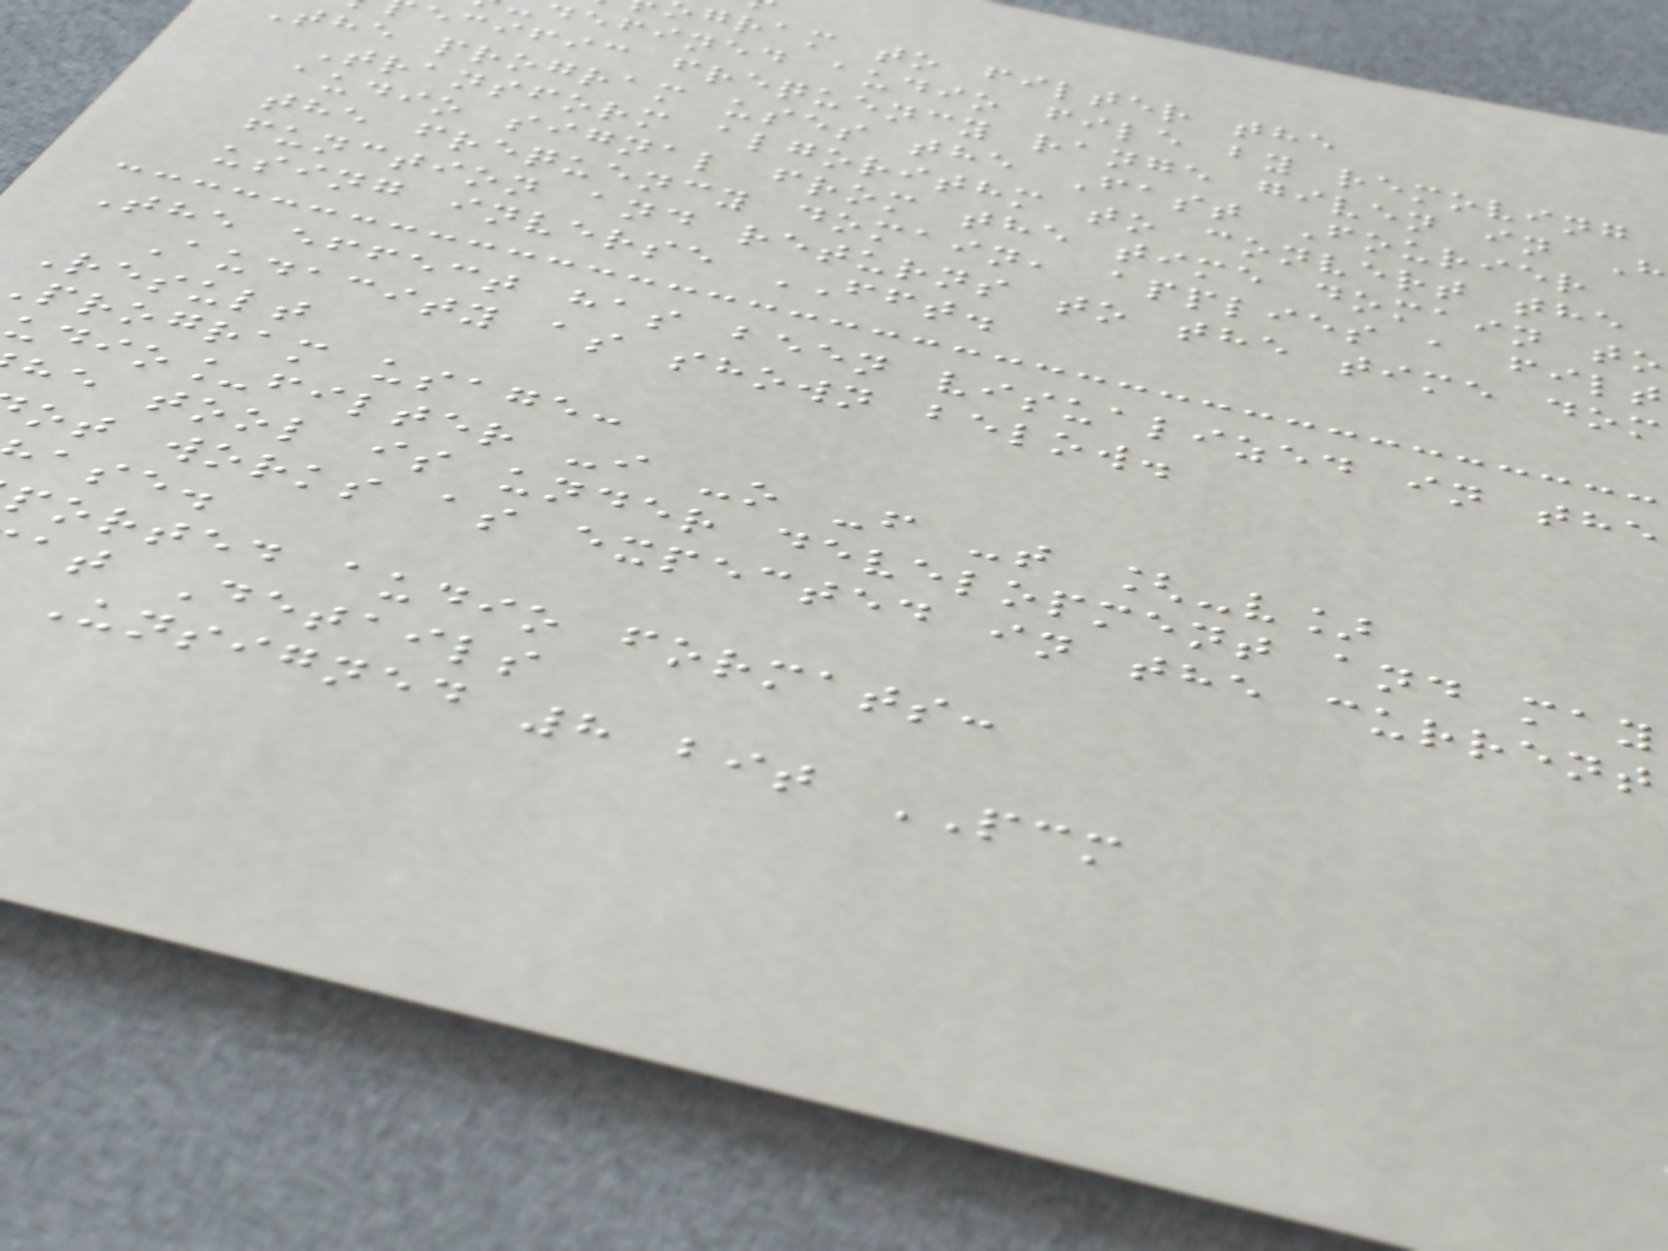gram to filter the
defined audio file by removing
ecific frequency range given in H
the program uses the Fast Fourier
Transform algorithm to convert the
audio signal from the time domain to
the frequency domain, applies a filt
function and returns to the time dom
using inverse FFT.
The effect has been visualized in the
Audacity as shown below.
Result
program usage:
udio_filter -i -o -f -t [-v]
he tool is under development and may
ot works as expected in the current
ase.
ported audio formats:
at Details
Unsigned 8 bit PCM
